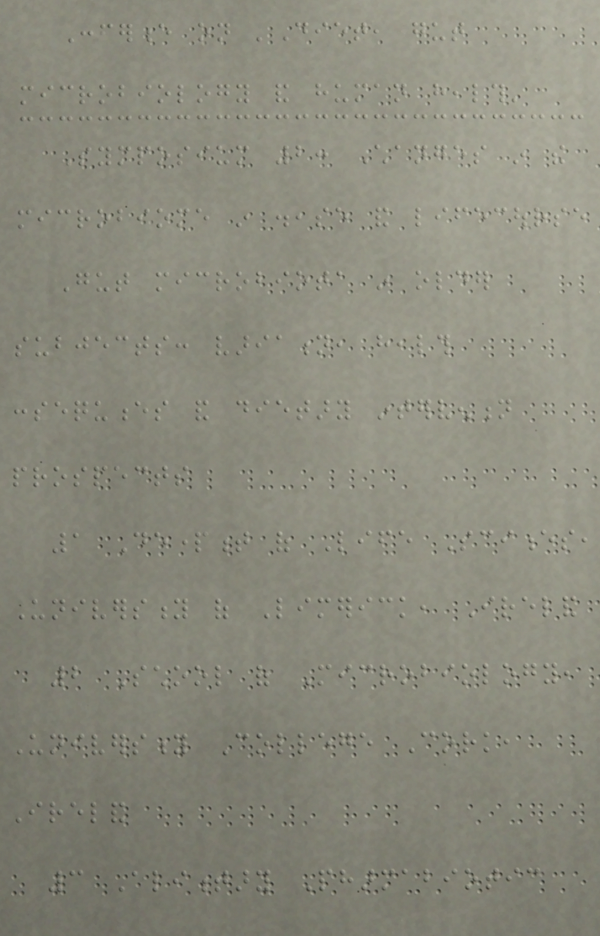Conference on 'Diet, gut
microbiology and human health'
Symposium 2: Changes in the
microbiome in disease and lifecourse
Gut microbiota in older
subjects: variation, health
consequences and dietary intervention
prospects
1 Department of Life Sciences,
University of Limerick, Ireland
2 School of Microbiology,
University College Cork,
Ireland
3 Alimentary Pharmabiotic
